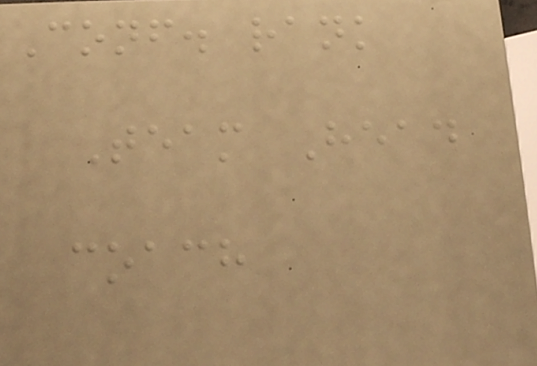Conf. rank
Team Head
coach
